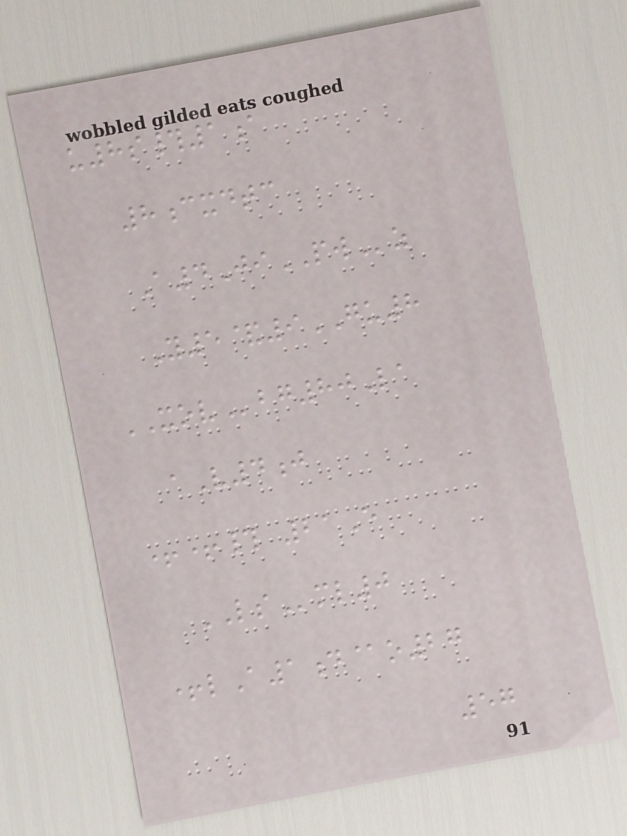u8s#1a
8cxdtc
A4JiPWz
Y5&9GU8
XOVbg80La
aV4j
++# 21E
LSml0
+lA1d@o27
57
